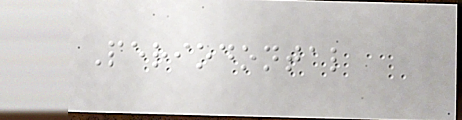Periodontal
